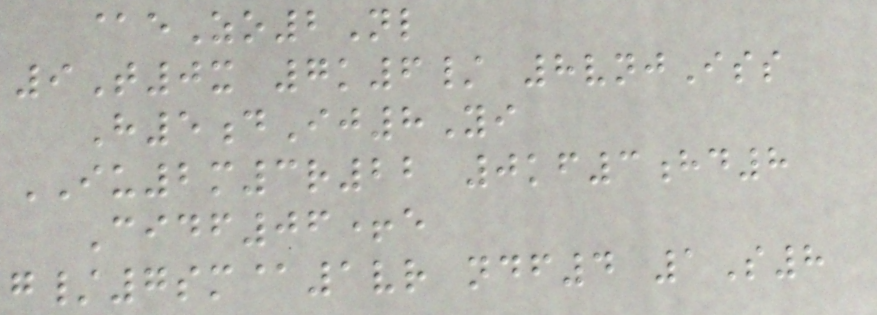@eZo2Nl
9T0x 7k6/ 8vnjIss
H5dIj8Yi
IU2m3r22 0kf3hd8
Cidf06+e
g/7sm@1vr ndf4 1S8
